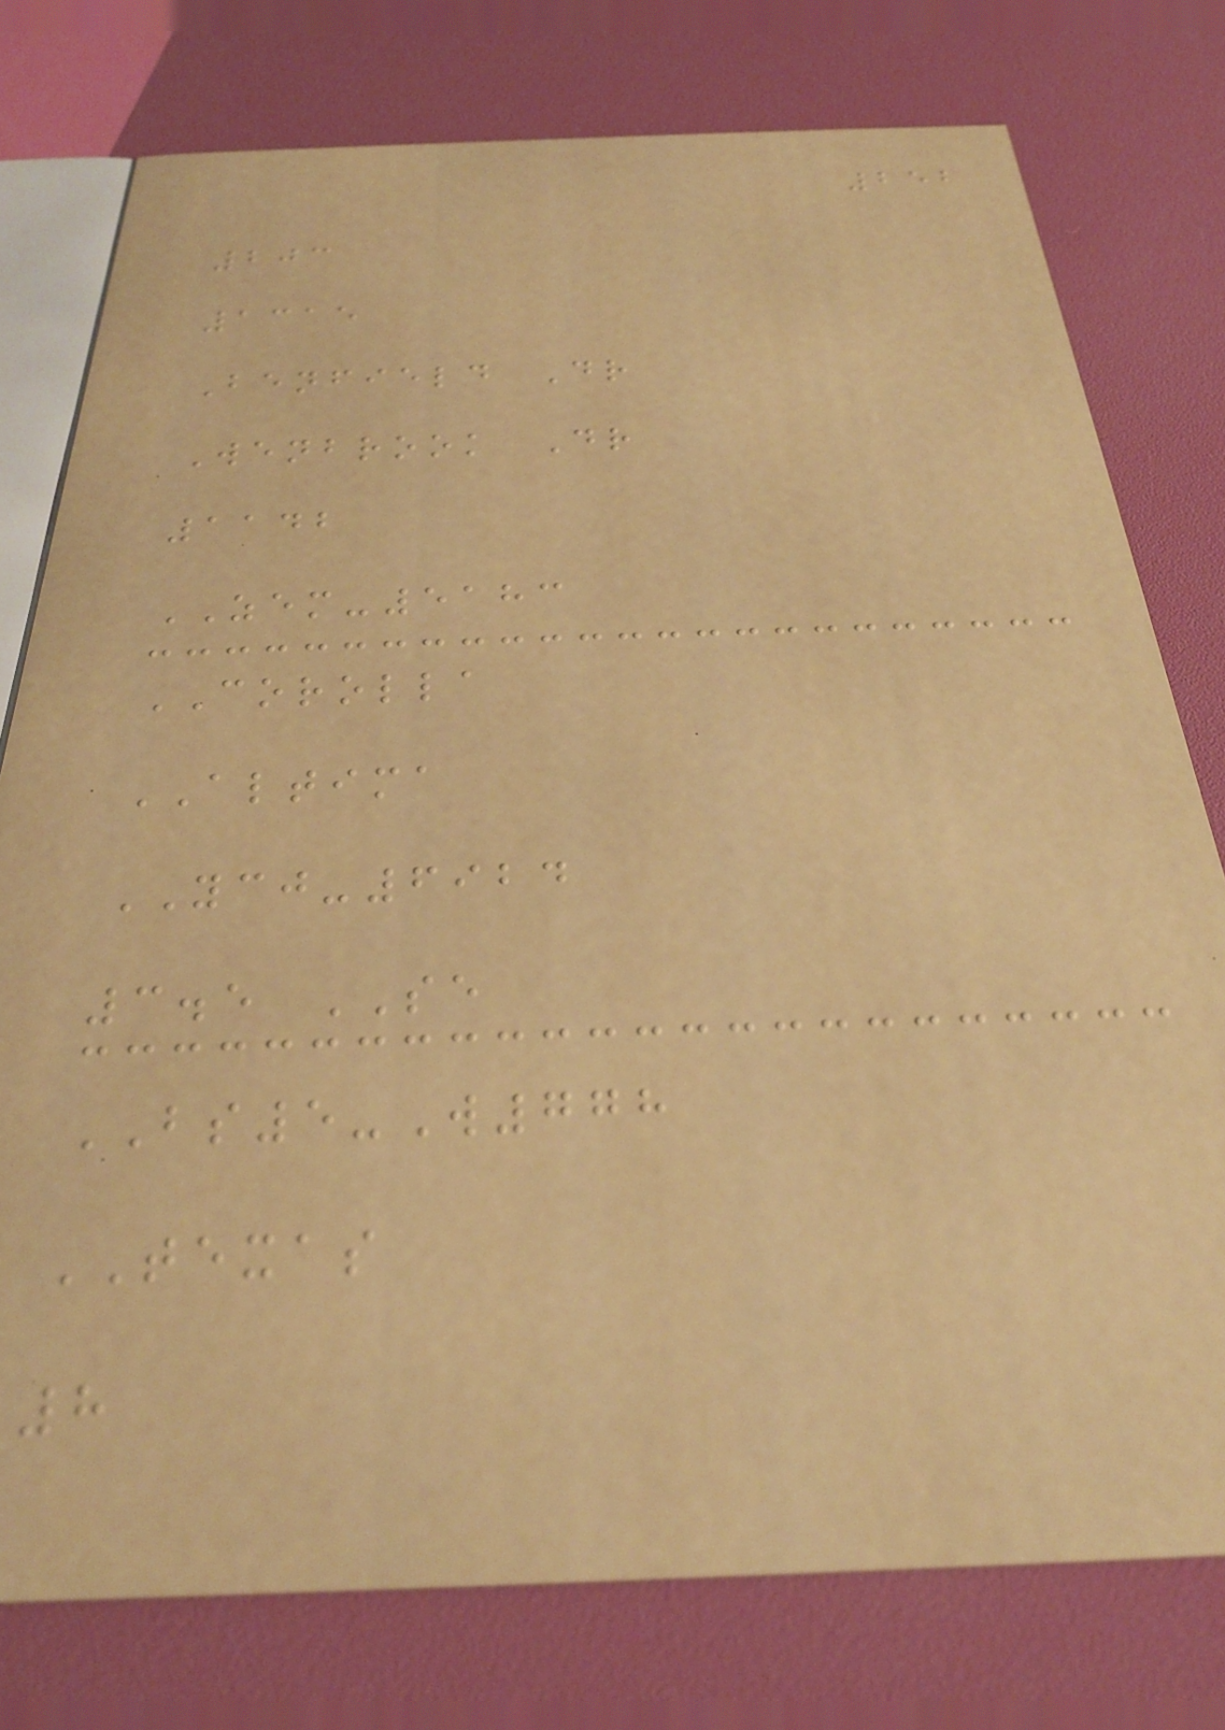252
203
1315
Benfield Dr
Wenbrook Dr
1142
ZEM-5183
COROLLA
ALTIMA
YCJ-6924
3.5 SE
BS5-W778
TEXAS
8
